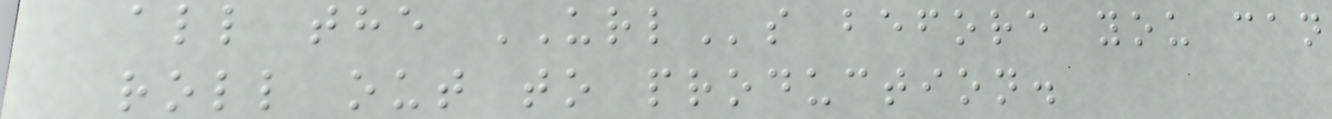all the URLs before you can
roll out to production.
